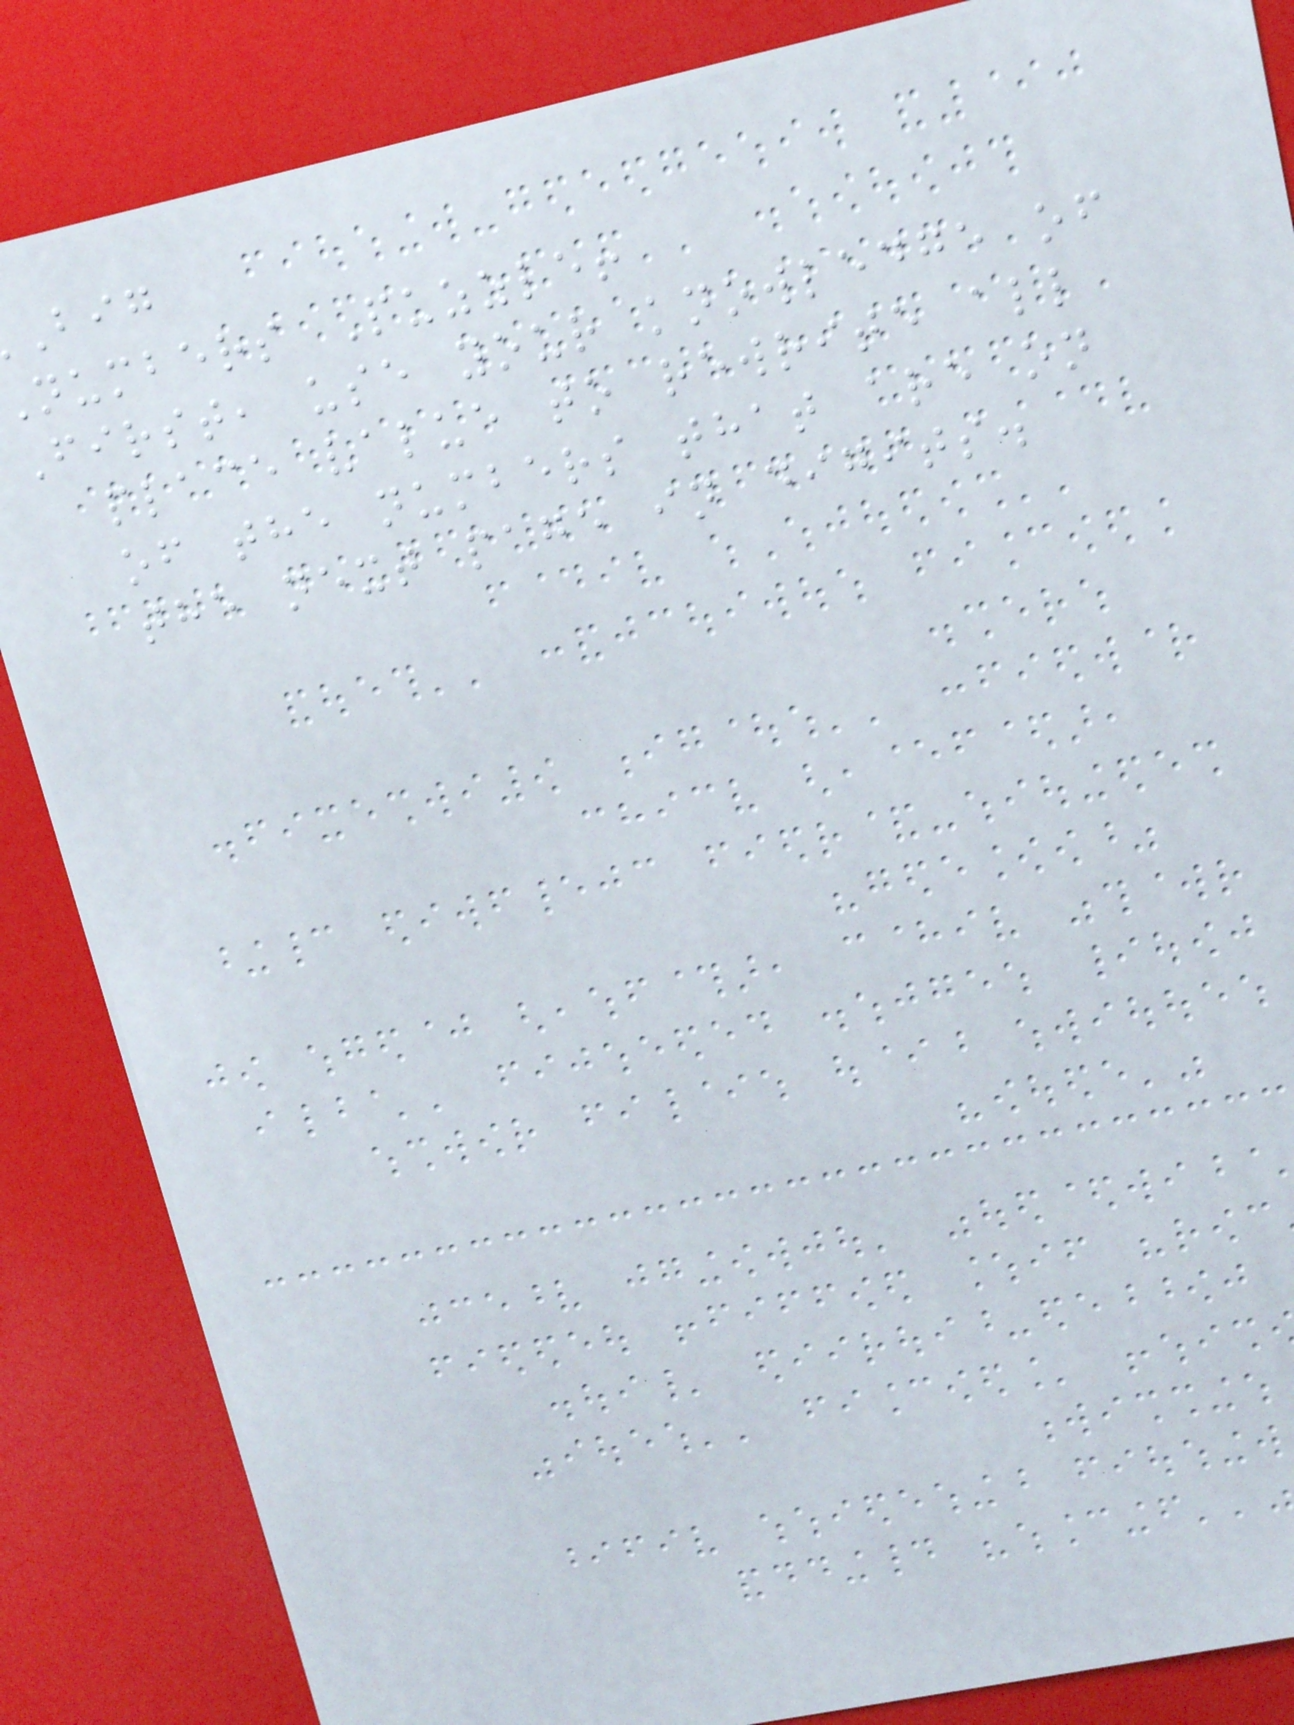numbers Puzzle!
First, use your knowledge of
place value to rewrite all
of the numbers that are on
the next page in digits.
